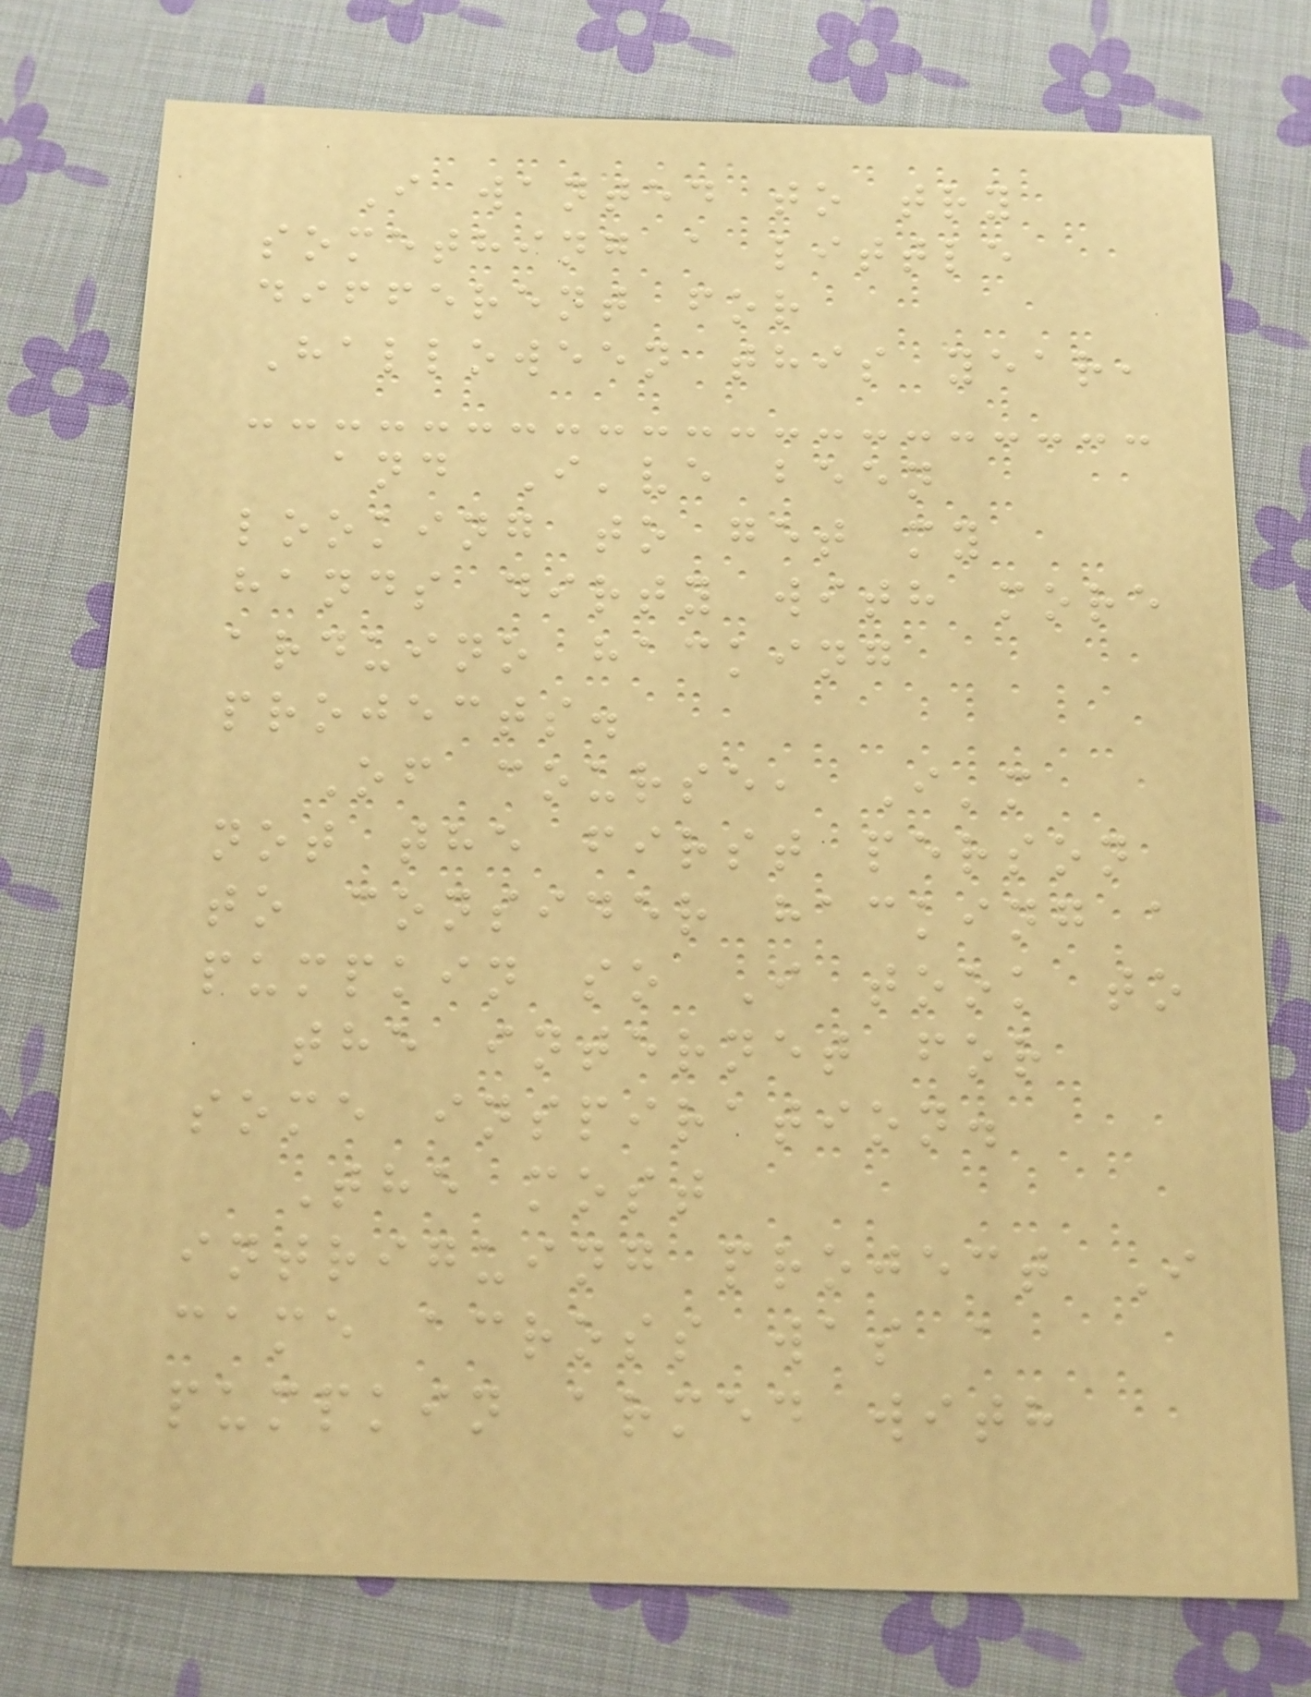I wanted to try
something a little
different for
Halloween this year,
and I've been
looking to get my
hands dirty with more
arduino hacking
projects.
Of course, I'm
not the first person
to consider hacking a
pumpkin so I took to
the internet for
some inspiration.
The most
intriguing project I
came across was a
pumpkin armed with
